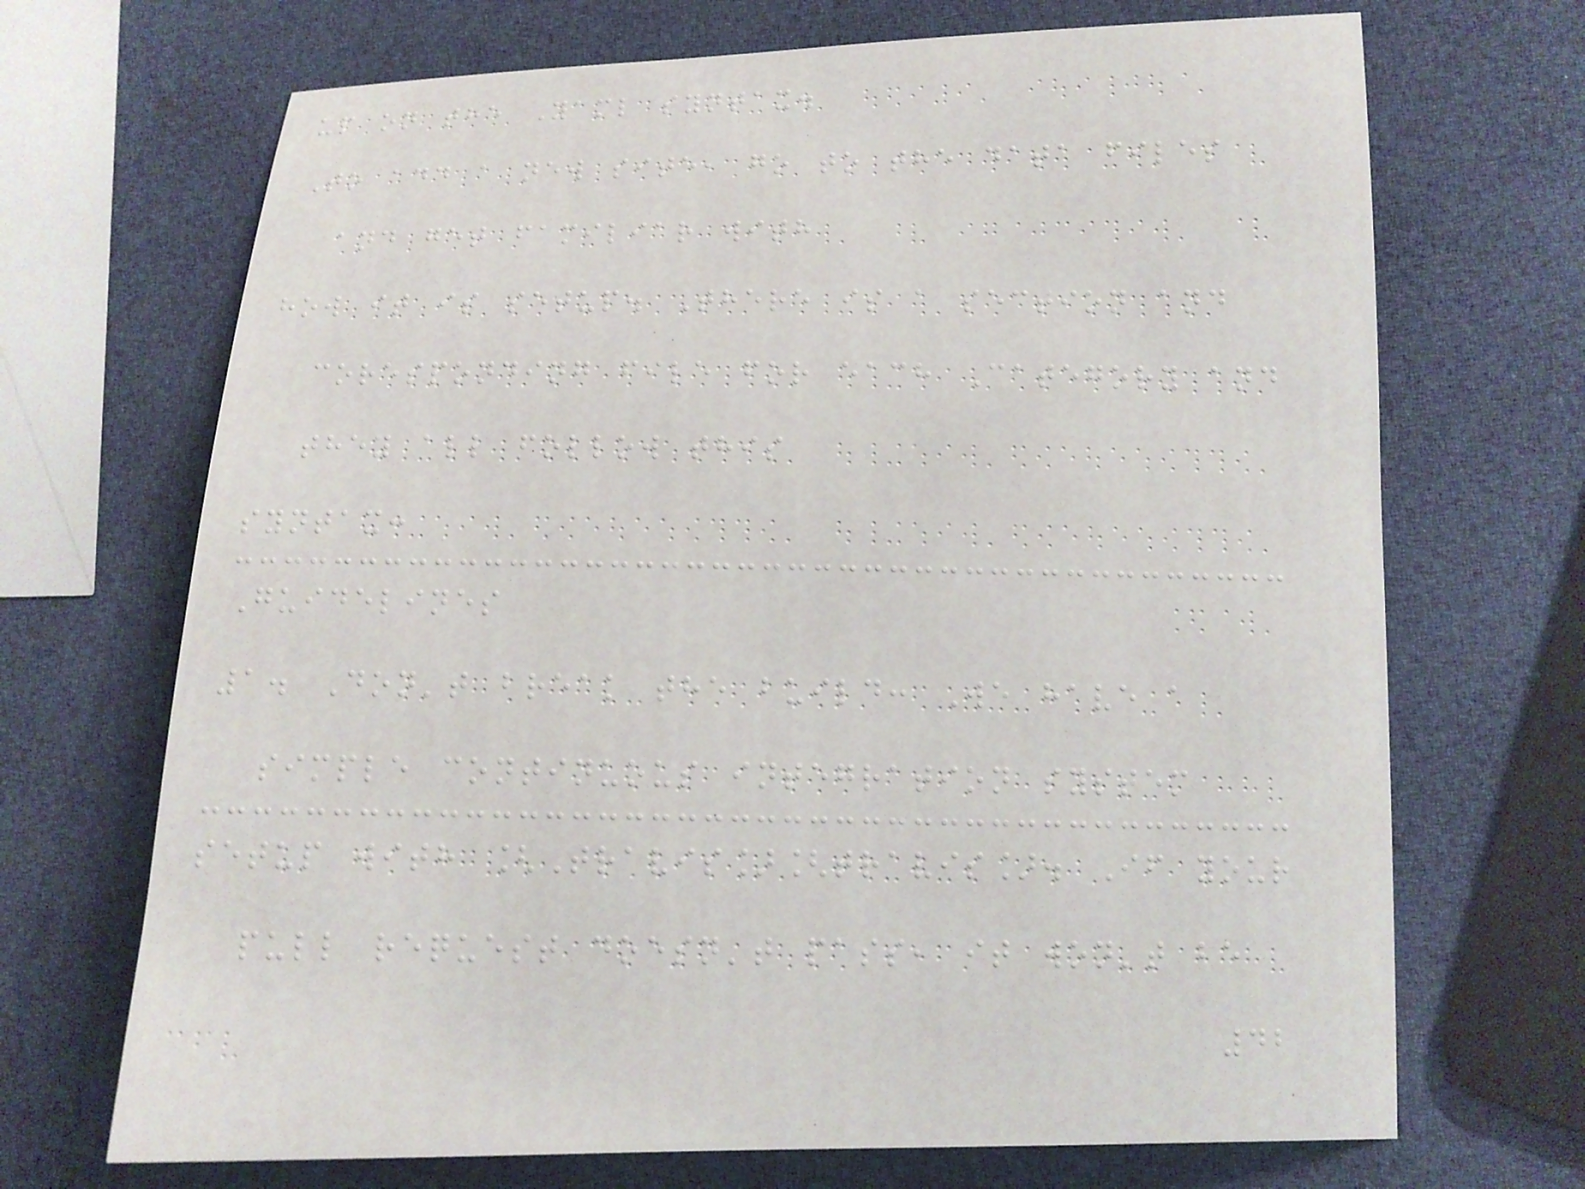up on the Yaml syntax.
To add a new site, go to the data files
and get familiar with
how it is setup. There is a section and
coresponding file for each Category and
they all follow this
syntax:
Guidelines
1. Don't break the build: We have a
simple continuous integration system
setup with [Travis][travis]. If your
pull request doesn't pass, it won't be
42
